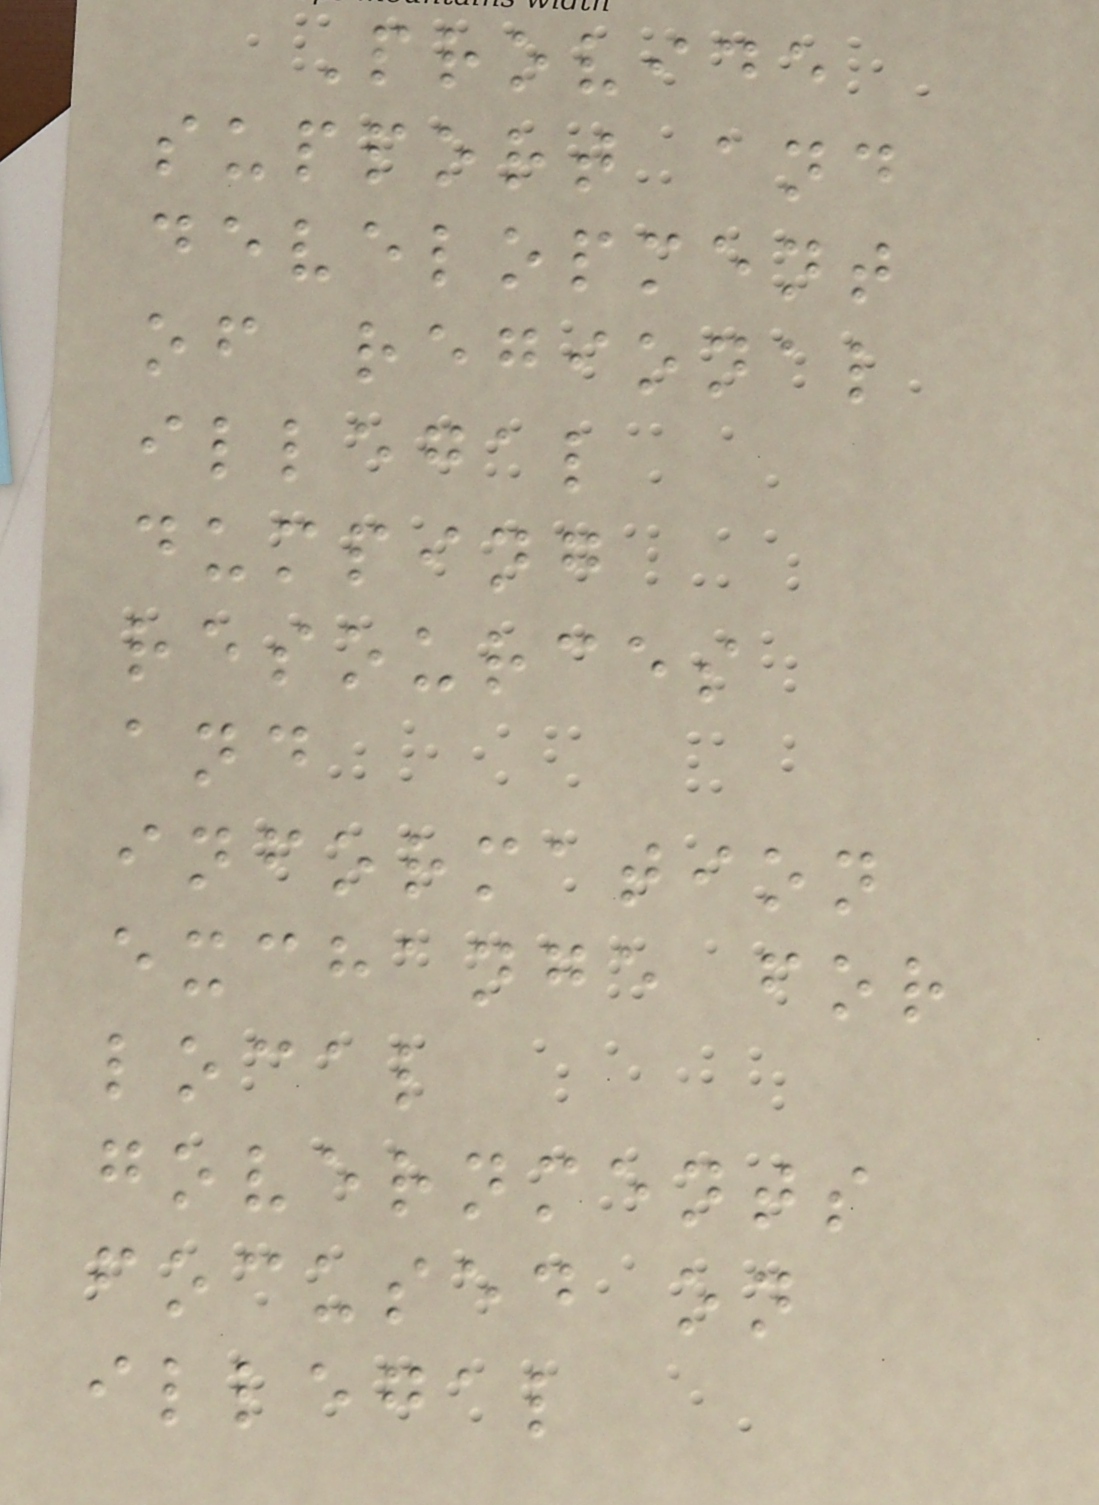Provide
support and
development
of regional
illegal
dumping
resources
and
information
exchange for
local
governments
focused on
illegal
